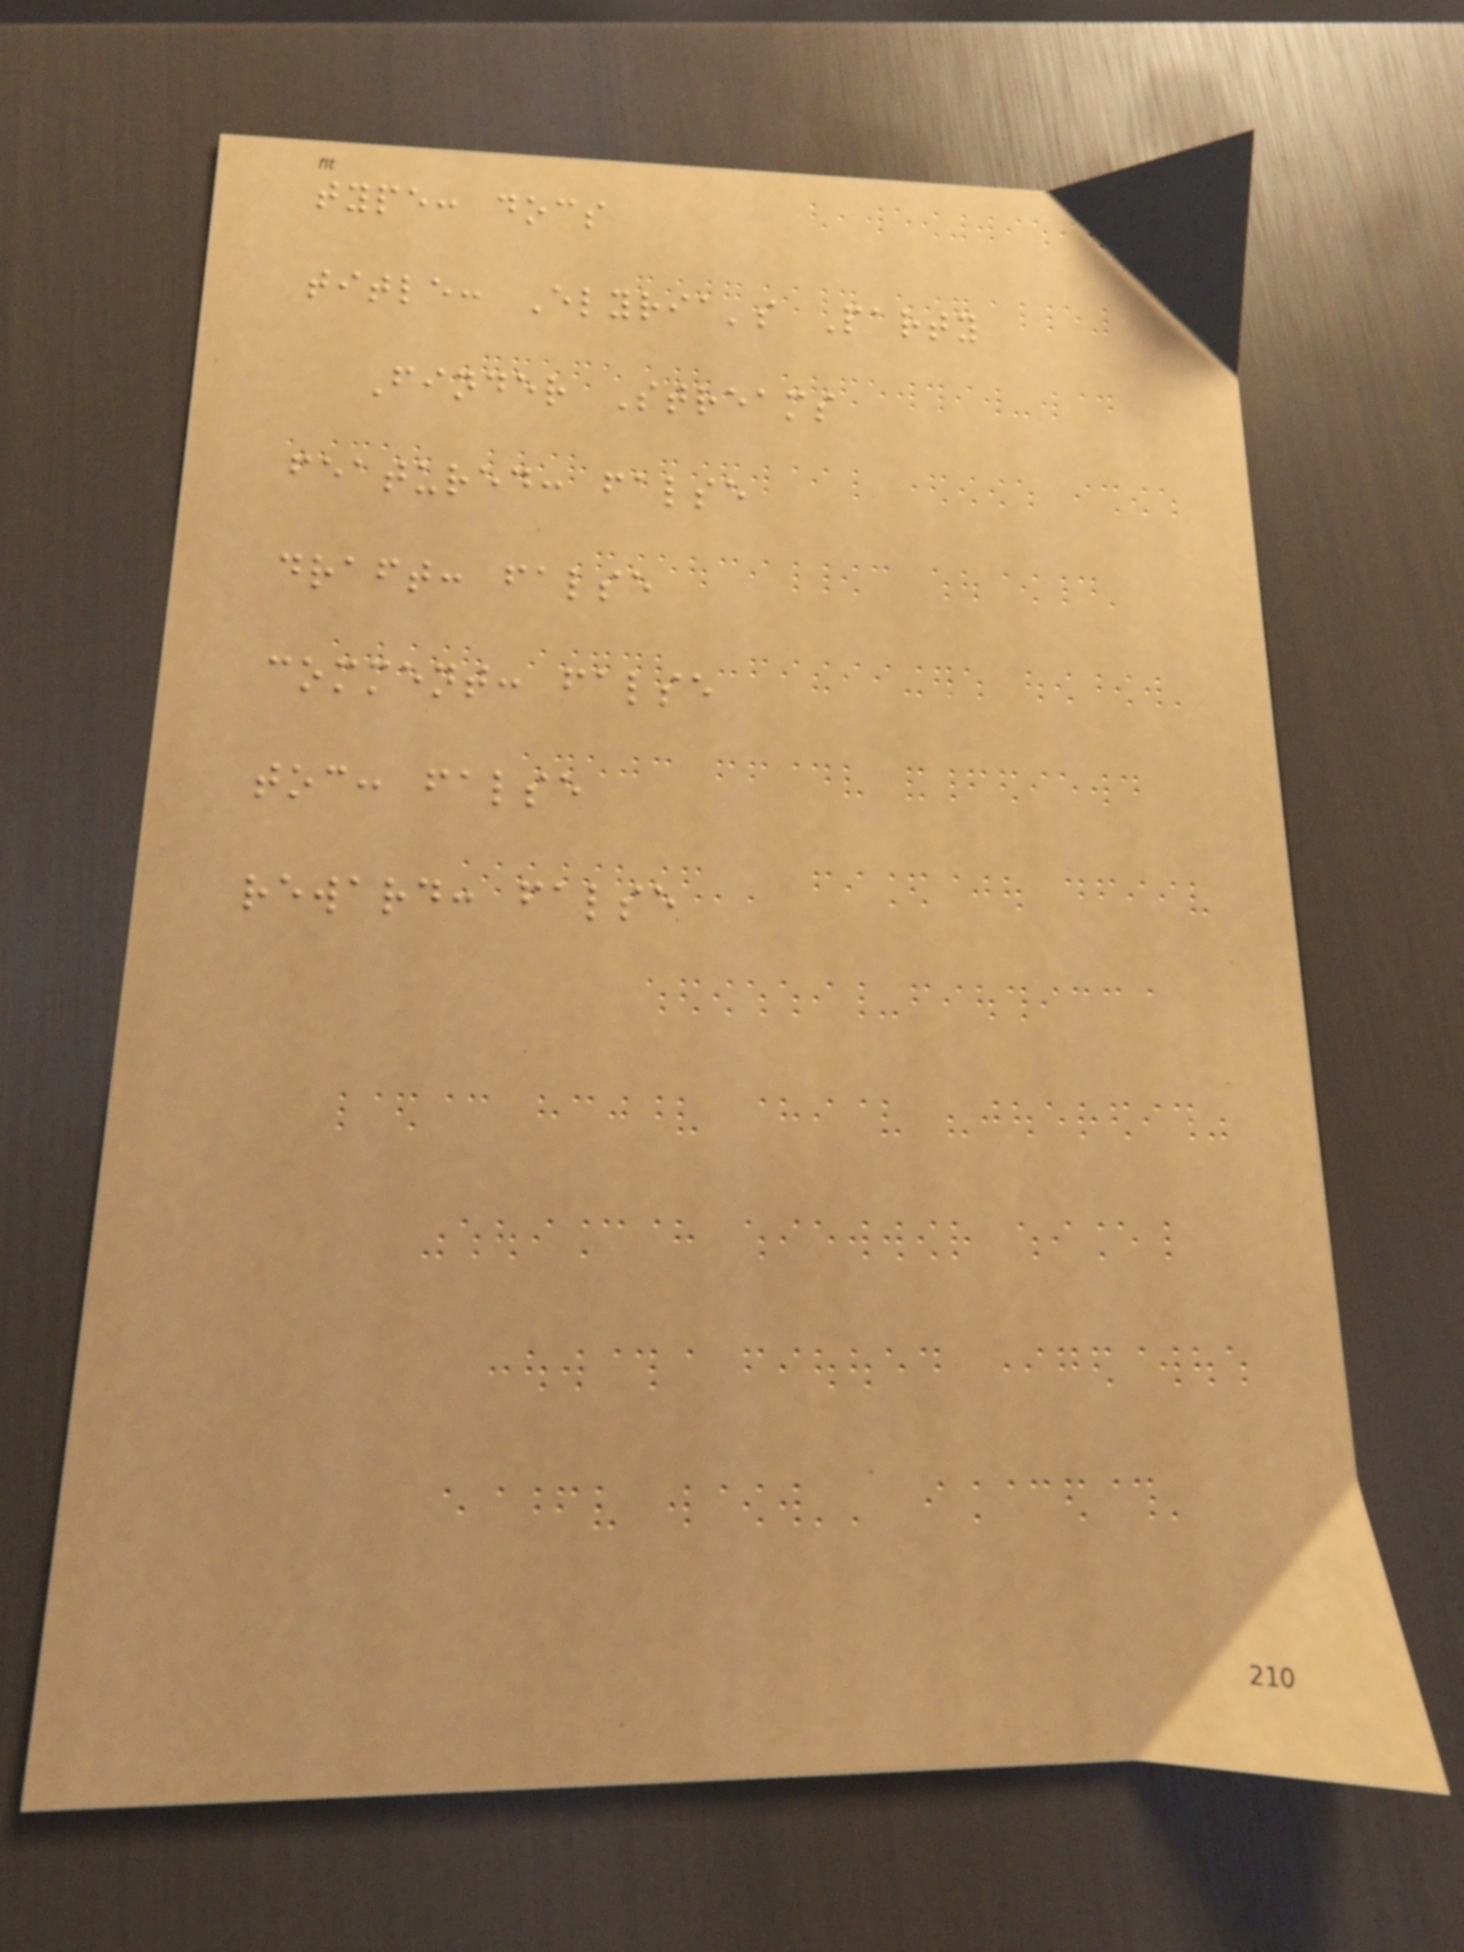type: docs
title: Elyria's Party
Finder Streams
featured: false
draft: false
comment: false
toc: false
reward: false
